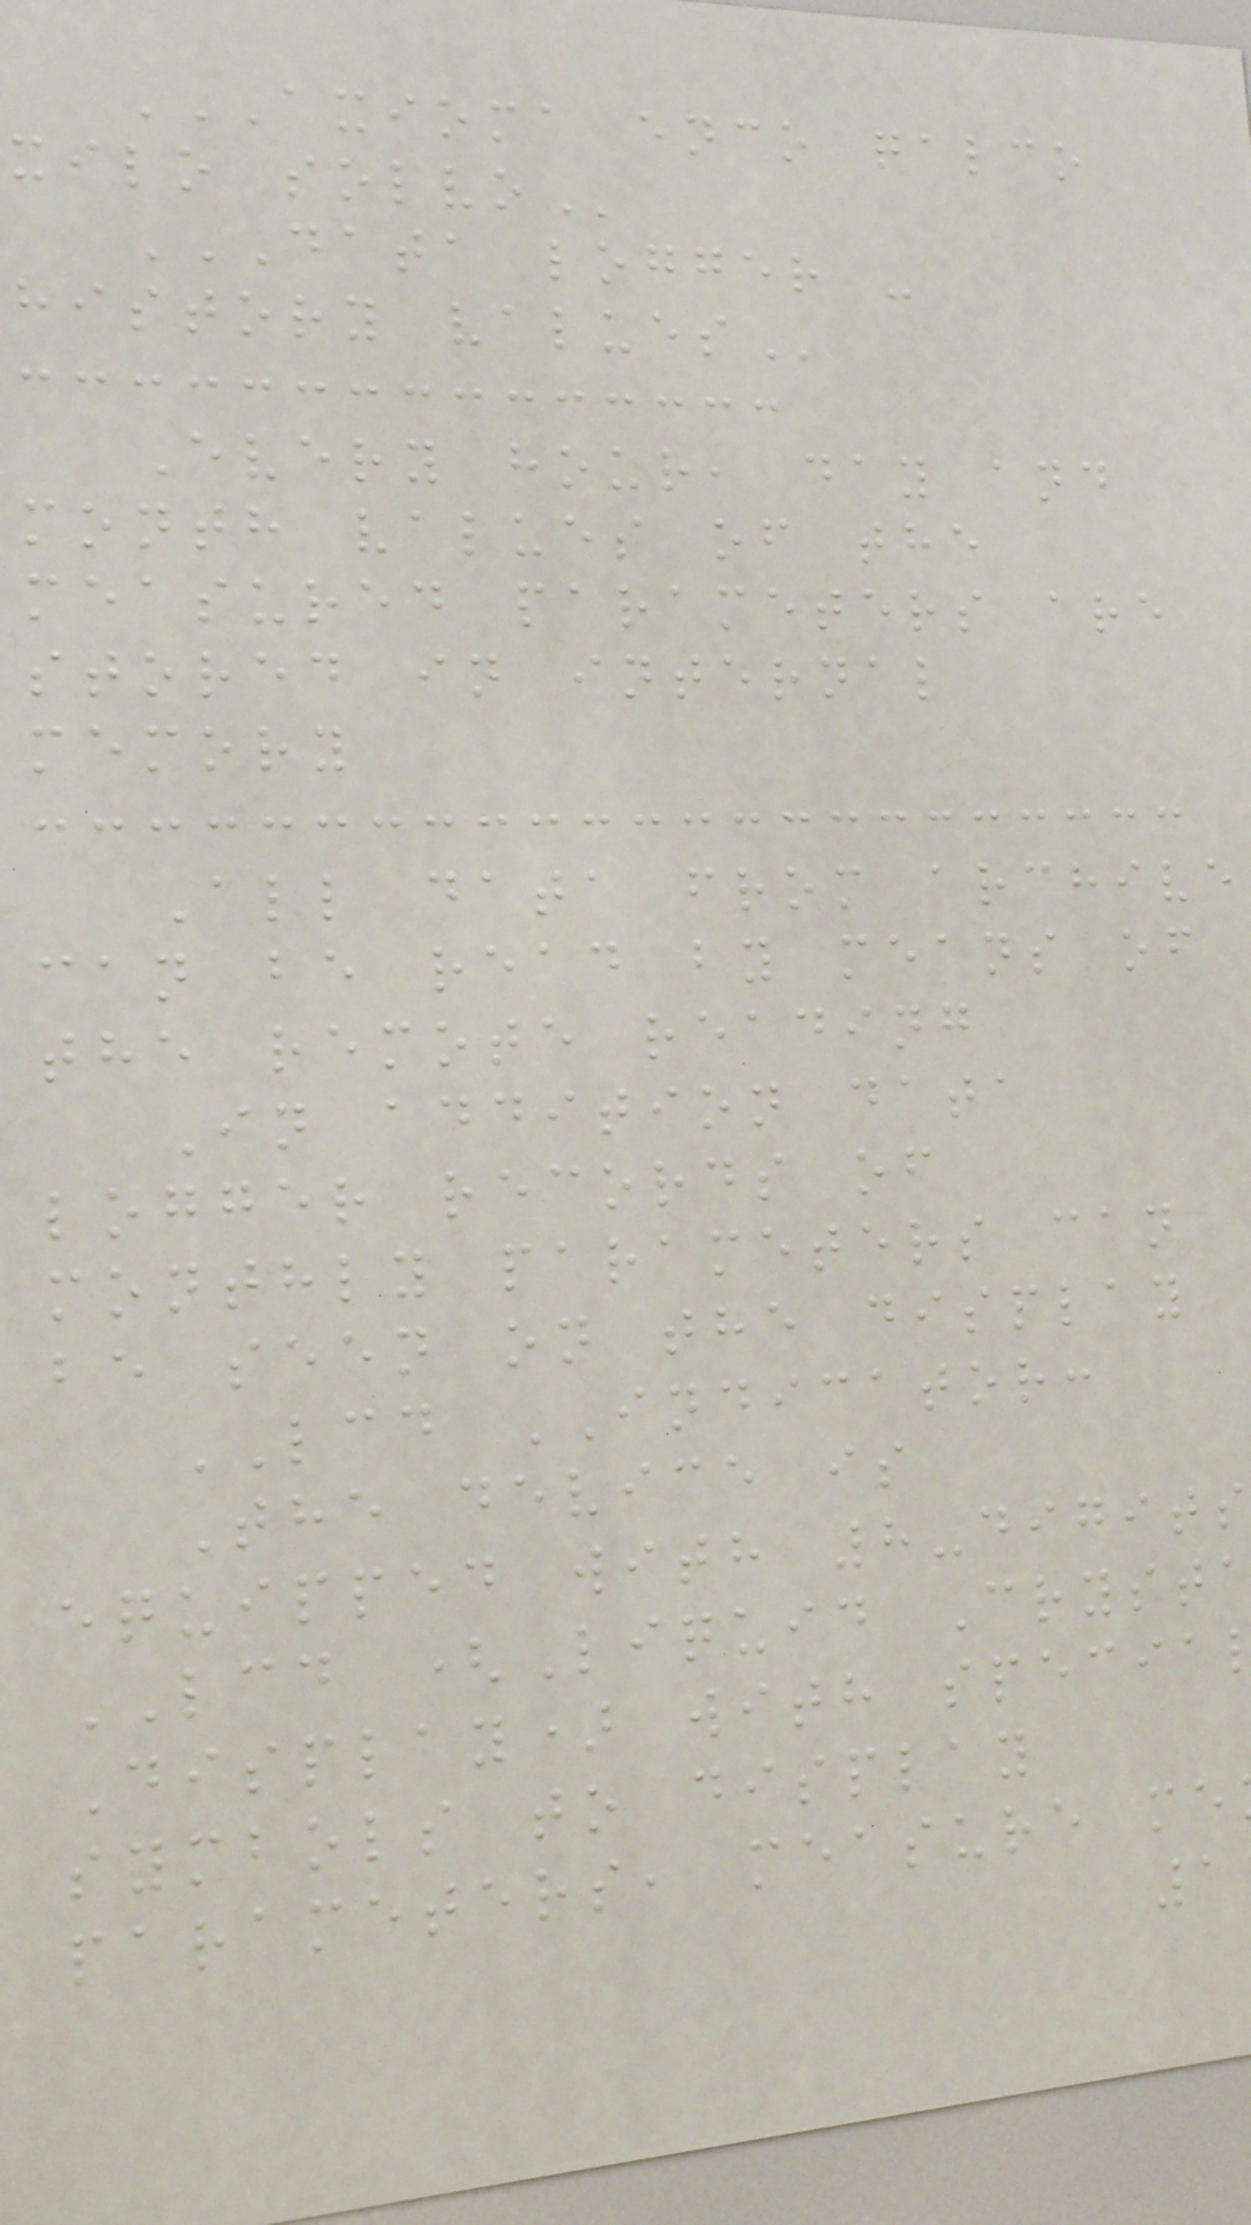AXIOMA ENCO QALCO
xilo
DATA LOGGER -
history
Every hour, day and
month values of the
measured parameters are
stored in internal
memory
All data from archive
can be read by means of
the remote reading
In addition data
logger records of
monthly parameters can
be seen on the display
LCD INDICATOR:
The device is
equipped with 8-digits
LCD (Liquid Cryst
Display) with specia
symbols to display
parameters, measure me
